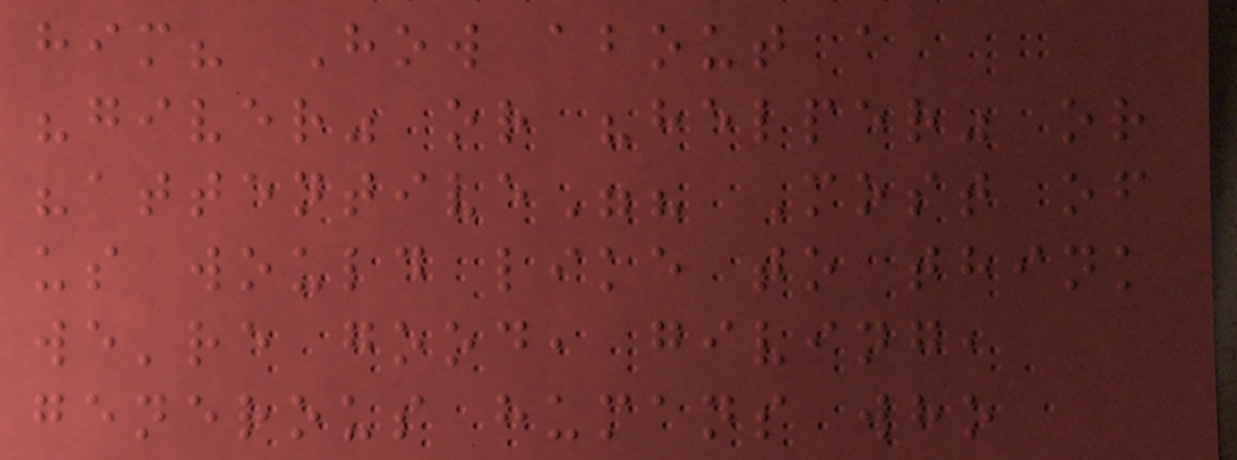him? How about a
"giver" or "helper" or
"attentive"? Most of
us would like to think
we're good, giving,
generous humans who
